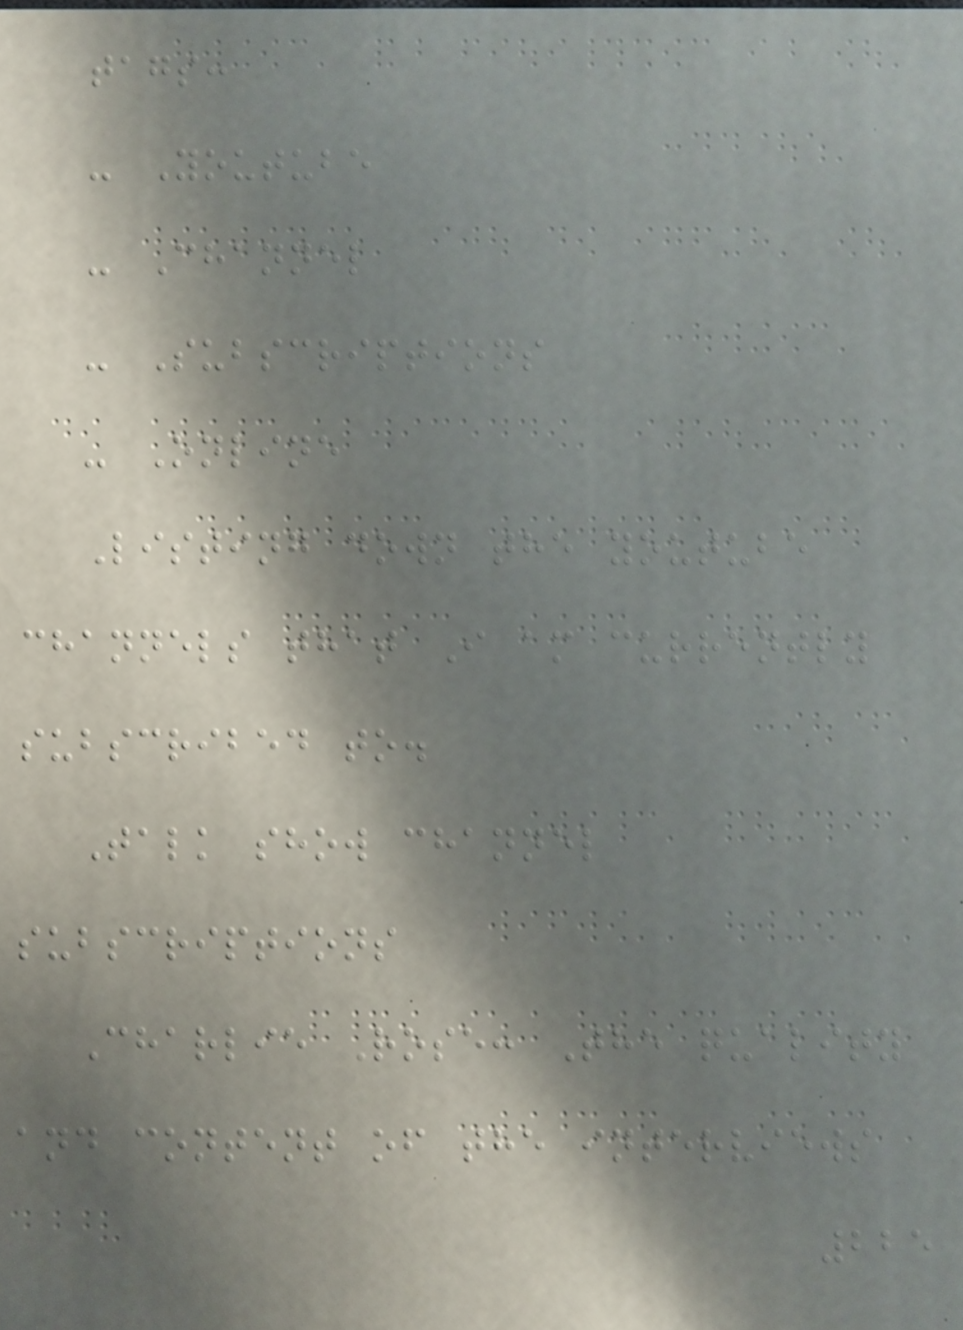tags:
- Youtube
- Channel
- Subscriptions
- Online
Listing down the youtube
channels that I am currently
subscribed to.
Talk show channel
subscriptions
Charlie Rose: The quality
and content of the interviews
225
